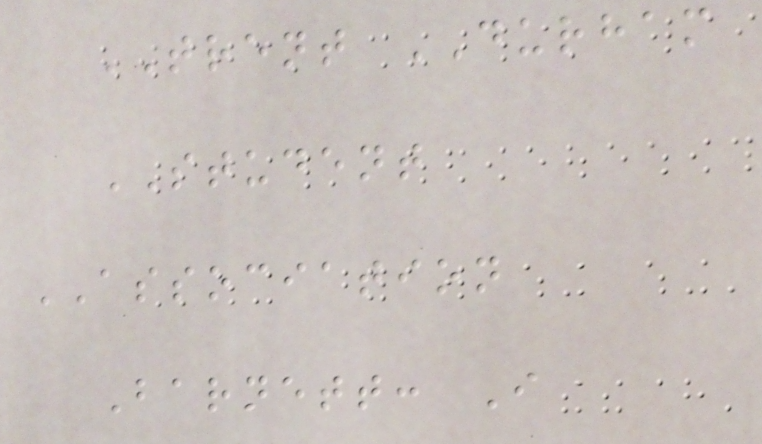TRENT DURHAM
STUDENT
ASSOCIATION
Barnett: I
